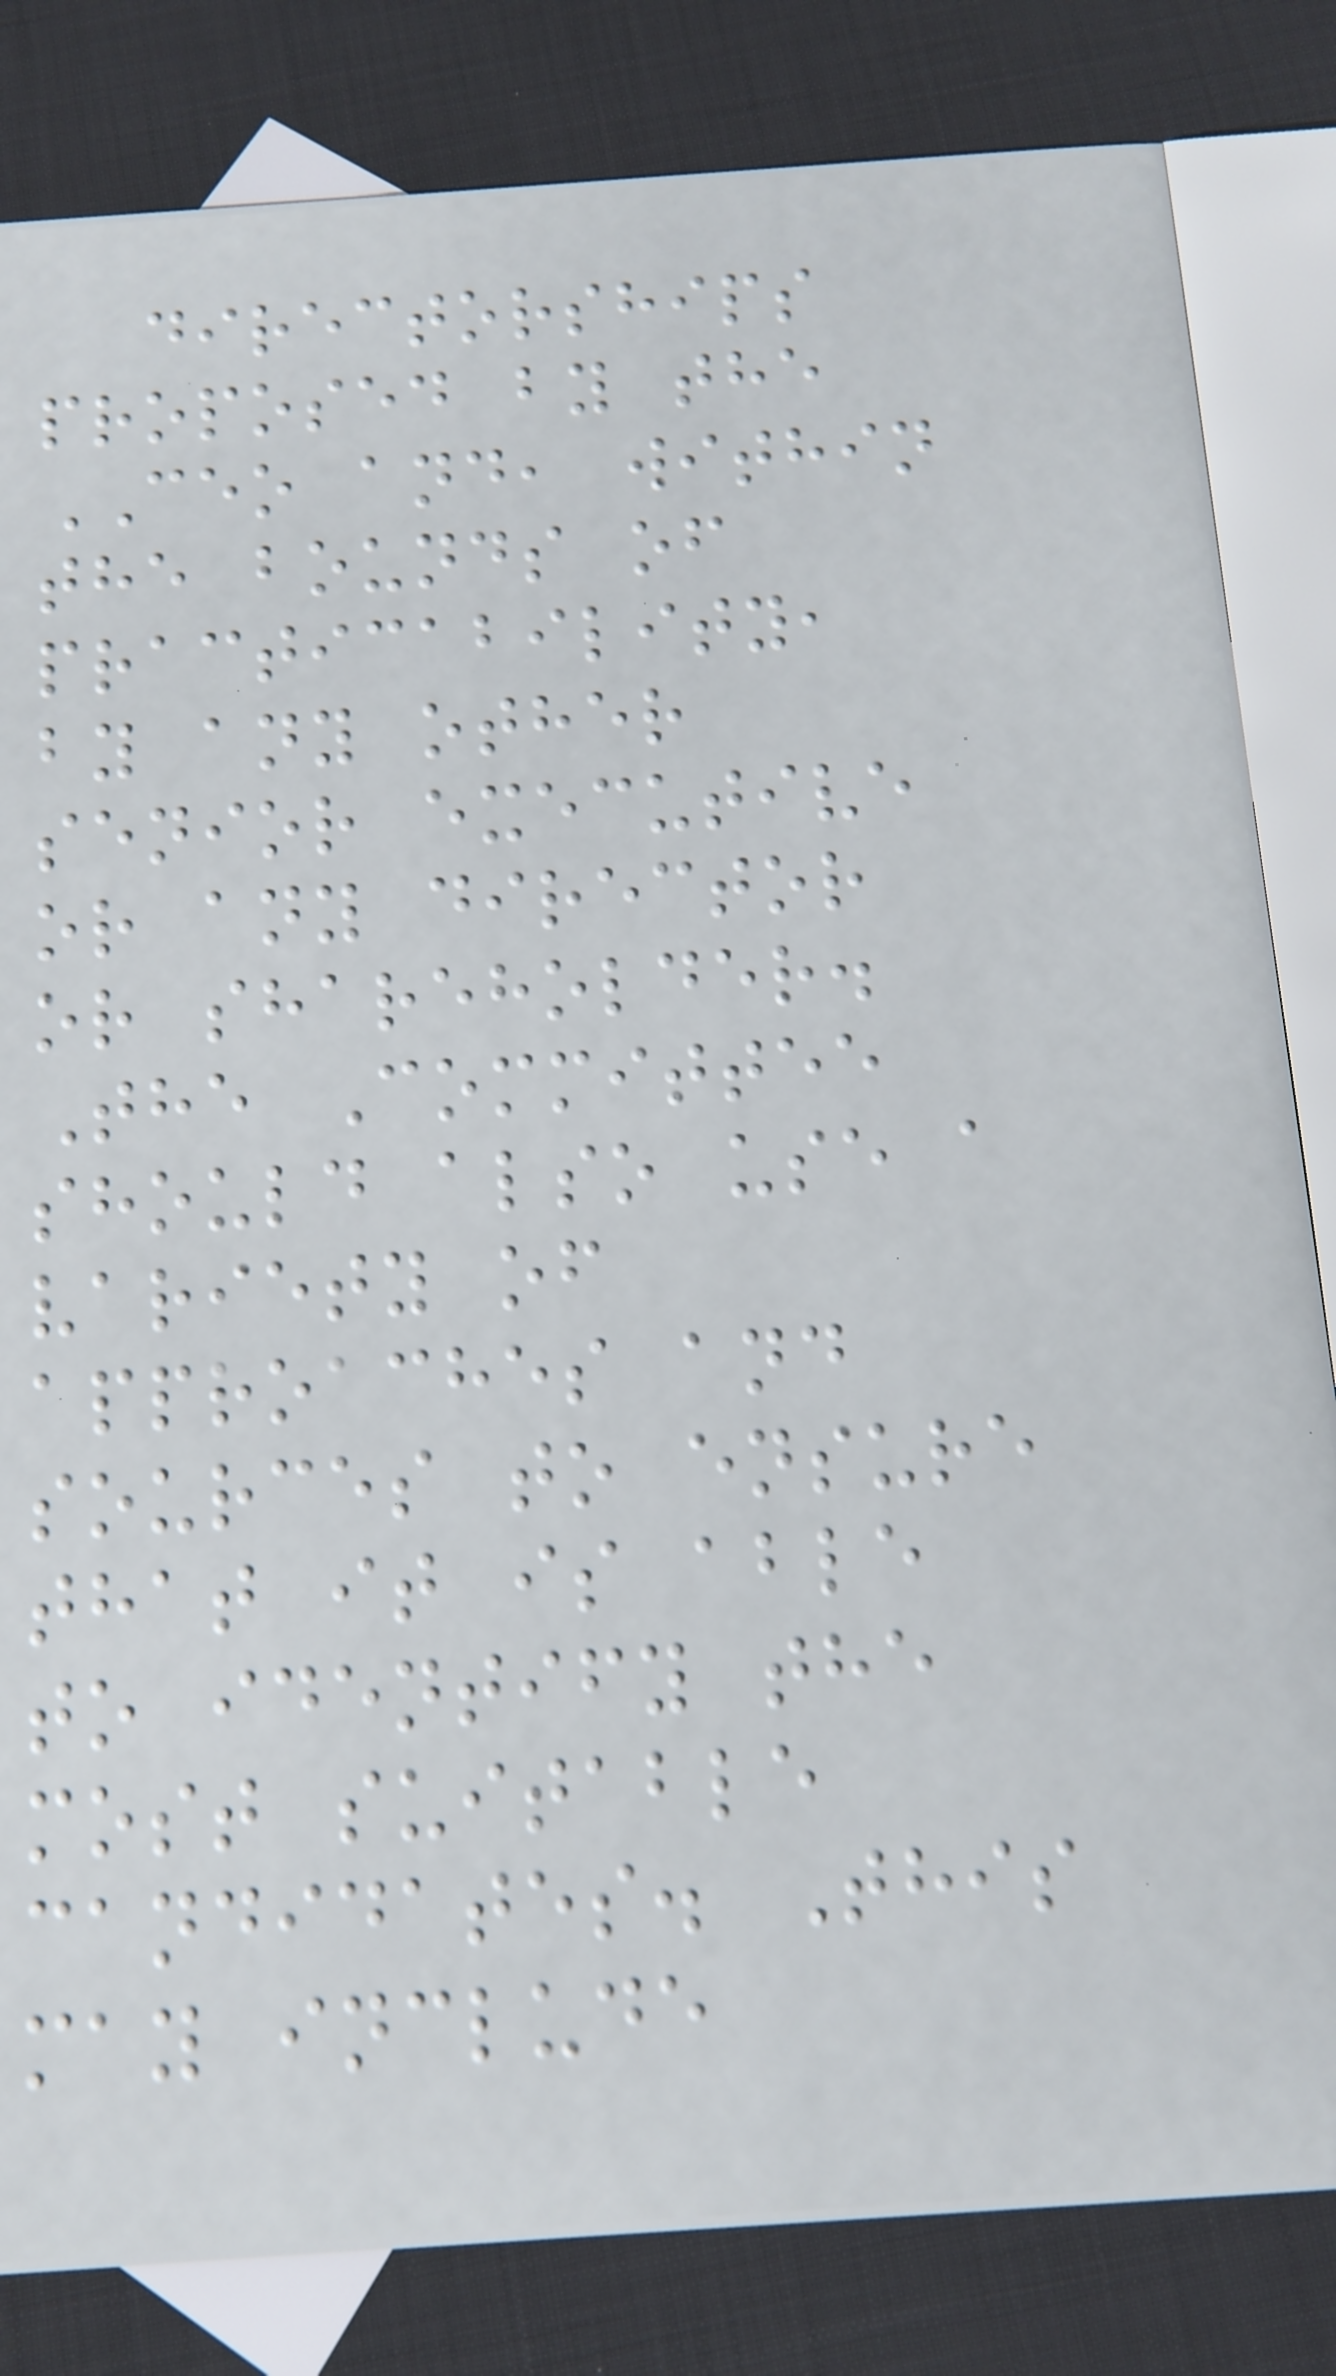directorships
proposed by the
CEO and, within
the bounds of
practicability,
by any other
senior executive
or any director
or shareholder.
The Committee
should also use a
variety of
approaches and
sources to ensure
that it is able
to identify the
most suitable
candidates. This
may include
